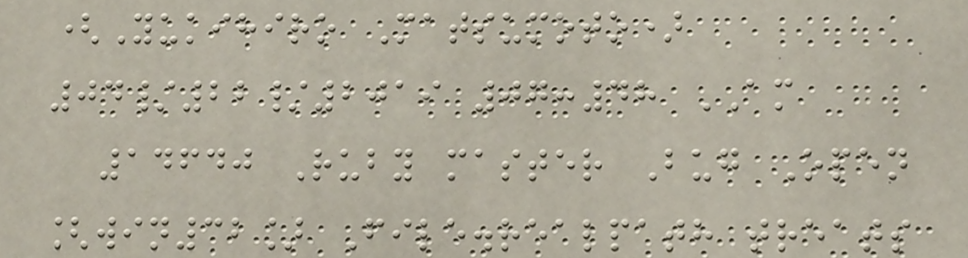(Yukihiro Matsumoto)
04/22/2019 07:48 AM
14640 Ruby master Bug Open
[win32] File.realpath treats
